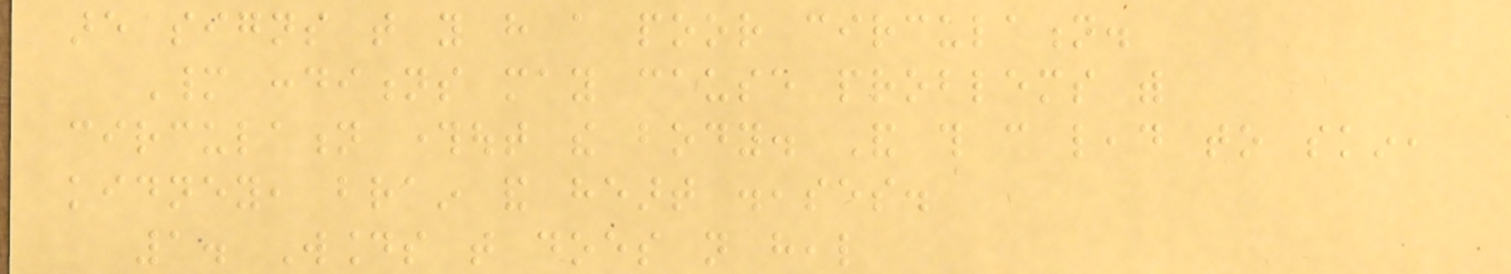are signs that you have a poor circulation.
Many conditions may cause problems with
circulation throughout the body. And this can lead to skin,
kidney, brain and heart diseases.
1. Wounds that does not heal
